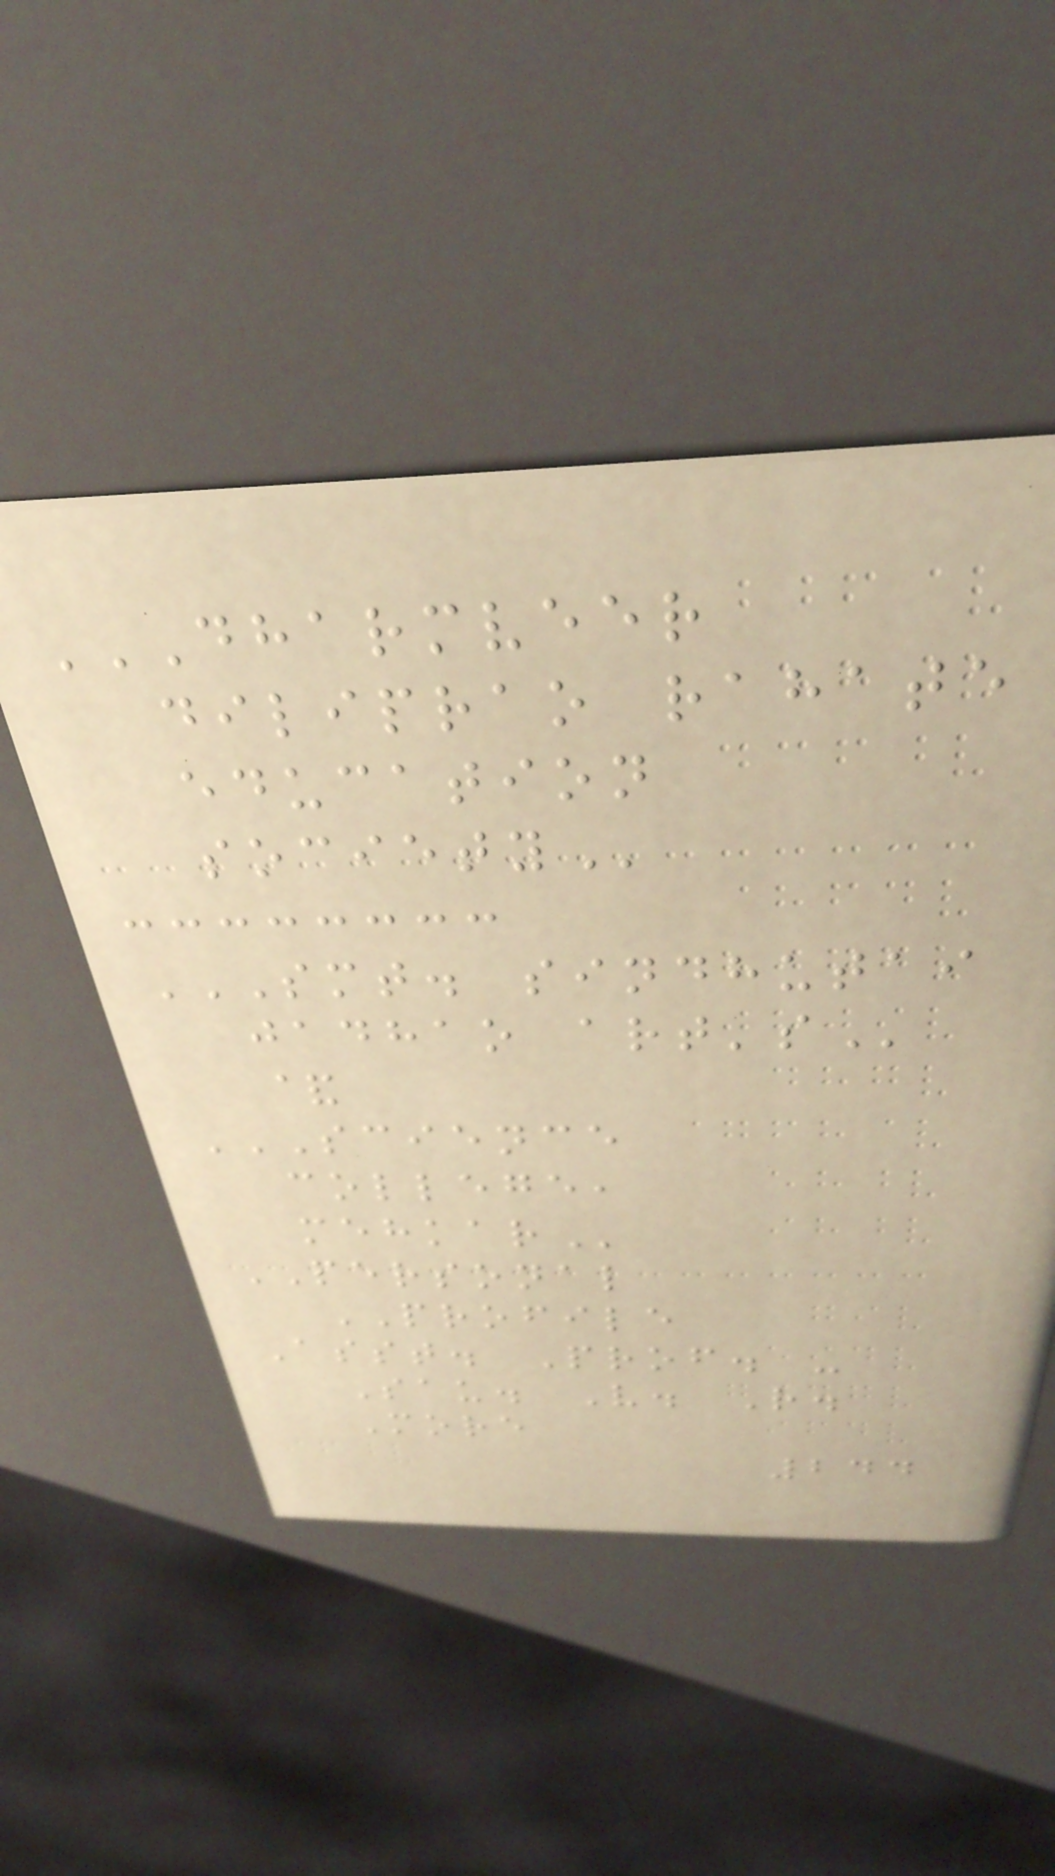DHARMVEER
DILIPRAO RAHATE
EDUCATION
SOCIETY
SMT. SINDHUTAI
JADHAO ART'S
&
SCIENCE
COLLEGE,
MEHKAR
PERSONAL
PROFILE
Asst. Prof. -
Sau. V. R.
More
244
